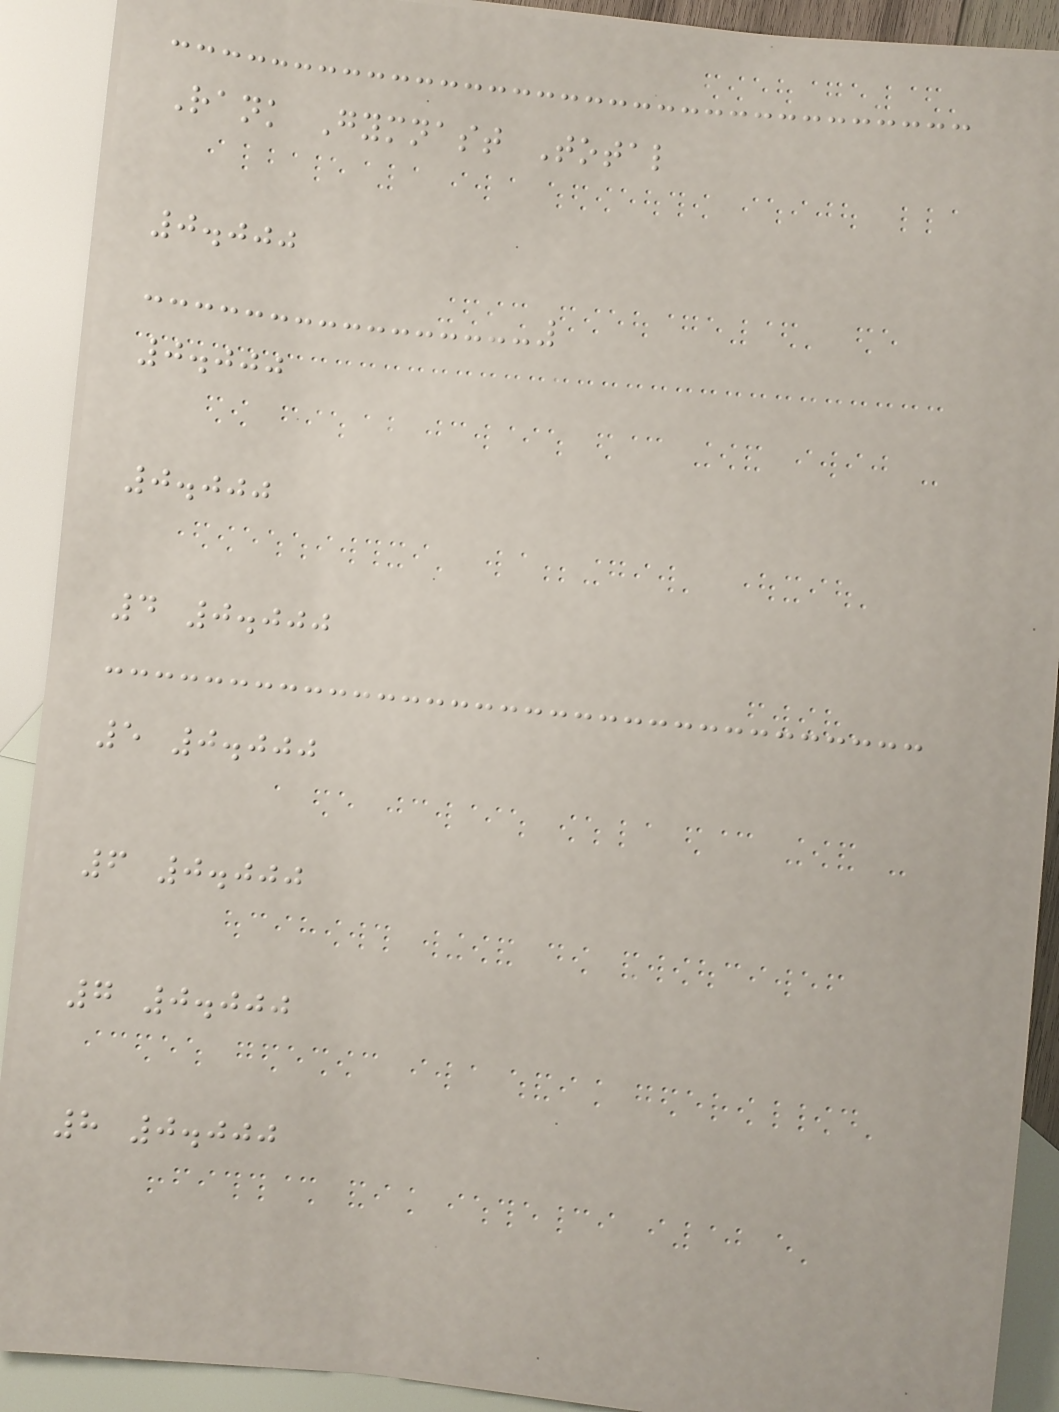Rank Gymnast Total
0.000
0.000
0.000
4 0.000
5 0.000
6 0.000
7 0.000
8 0.000
